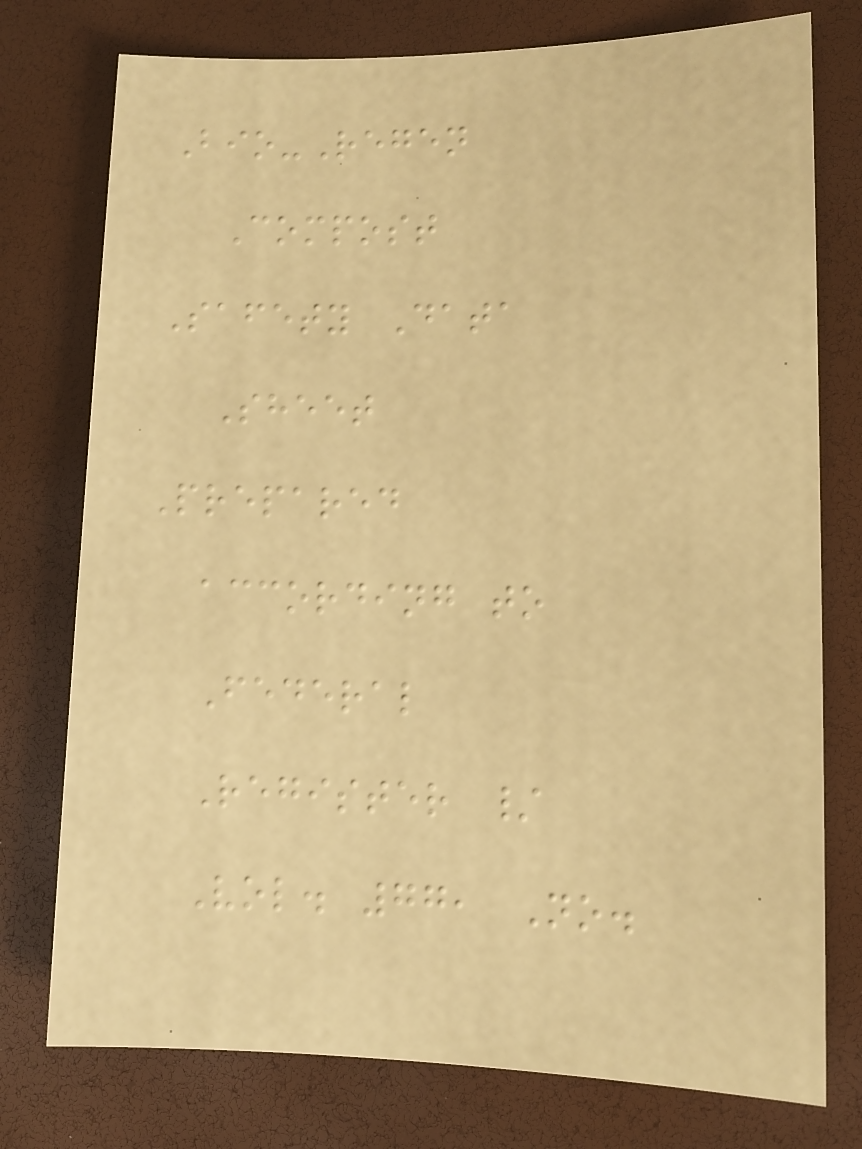Bio-Regen
Compost
Safety Data
Sheet
Prepared
according to
Federal
Register /
Vol. 77, No.
